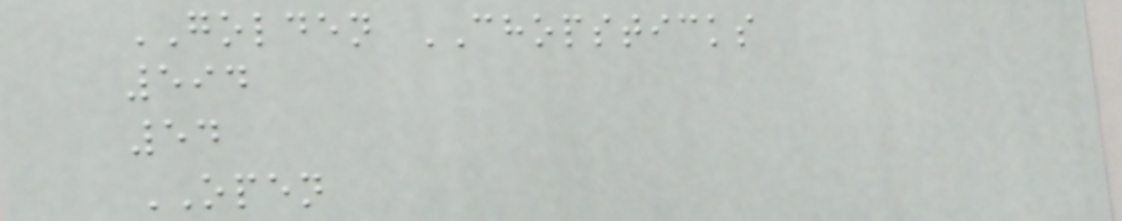GOLDEN CHOPSTICKS
594
54
OPEN
